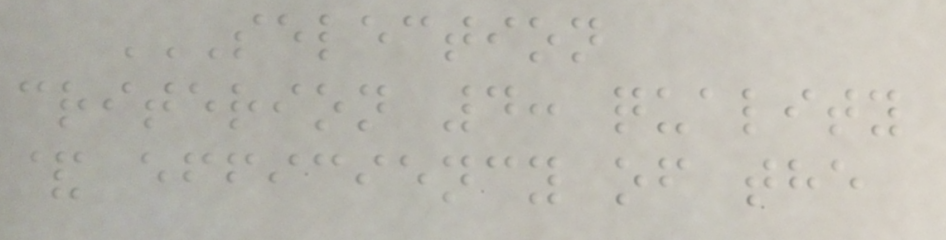SELECTION
CRITERION 4: QUALITY
& EFFICIENCY OF THE
